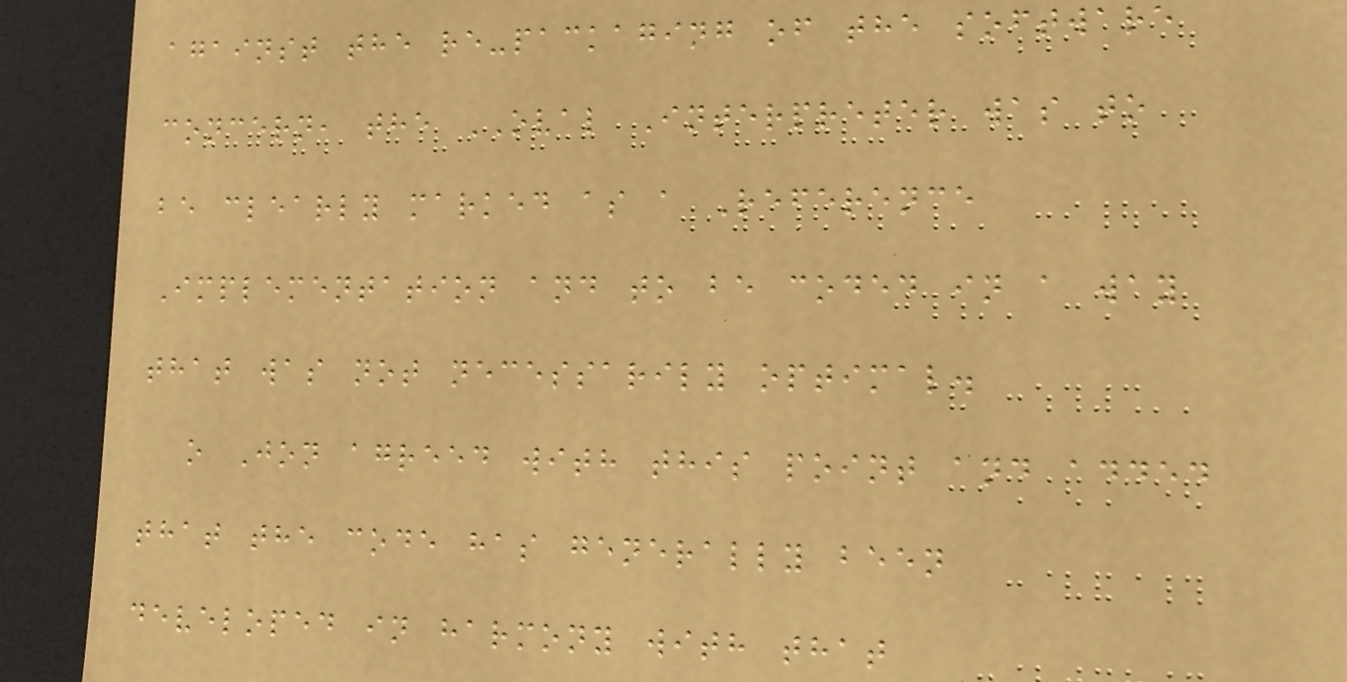against the re-packaging of the software
concern, the OVAL Interpreter was to
be clearly marked as a Reference
Implementation and to be coded in a way
that was not necessarily optimal.
o Jon agreed with this point and added
that the code has generally been
developed in harmony with that
